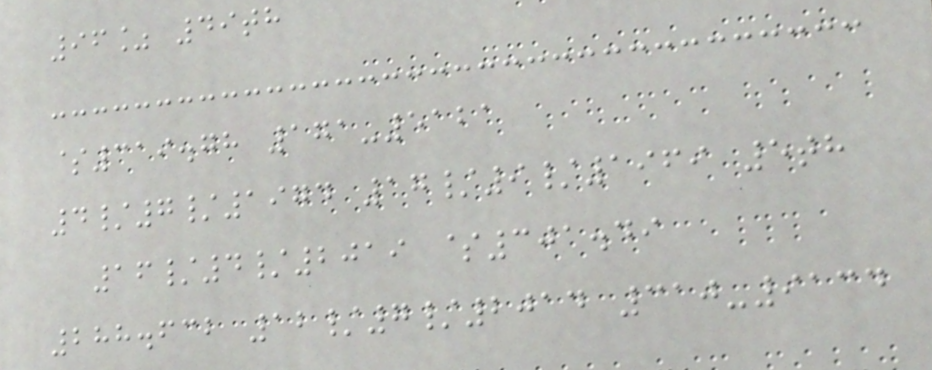96% 49th
$319.78 171-5121
4/7/1974 17/9/1969 5th
16/4/2019 $301.49
288.632 12/7/2014 310-9134
